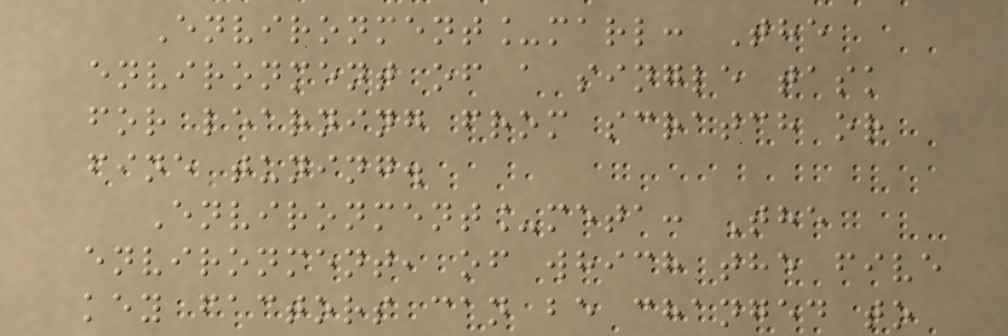Environment_marl: The
environment of a single task
for learning from scratch or
fine tuning.
Environment_meta: The
environment, of which the five
key factors can be changed to
